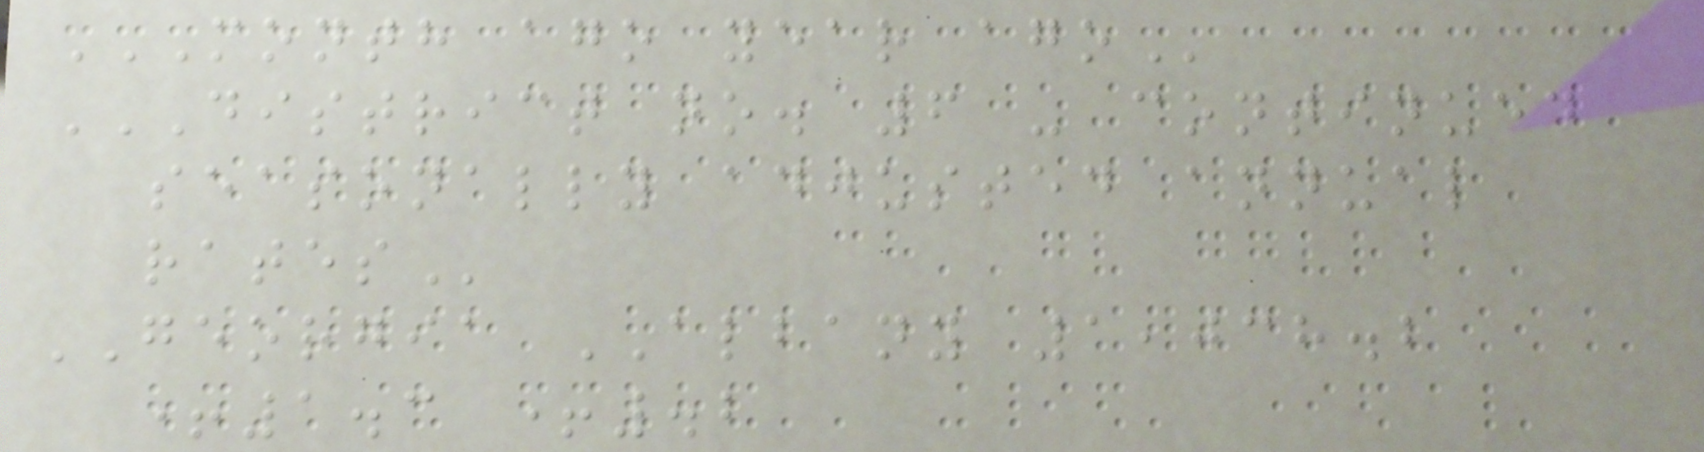MONTH AGO YEAR AGO
DISTRICT NO. 6 - CONTINUED
SEASONALLY ADJUSTED ANNUAL
RATES
GEORGIA ALBANY 1,038.2
+1.3 +.2
